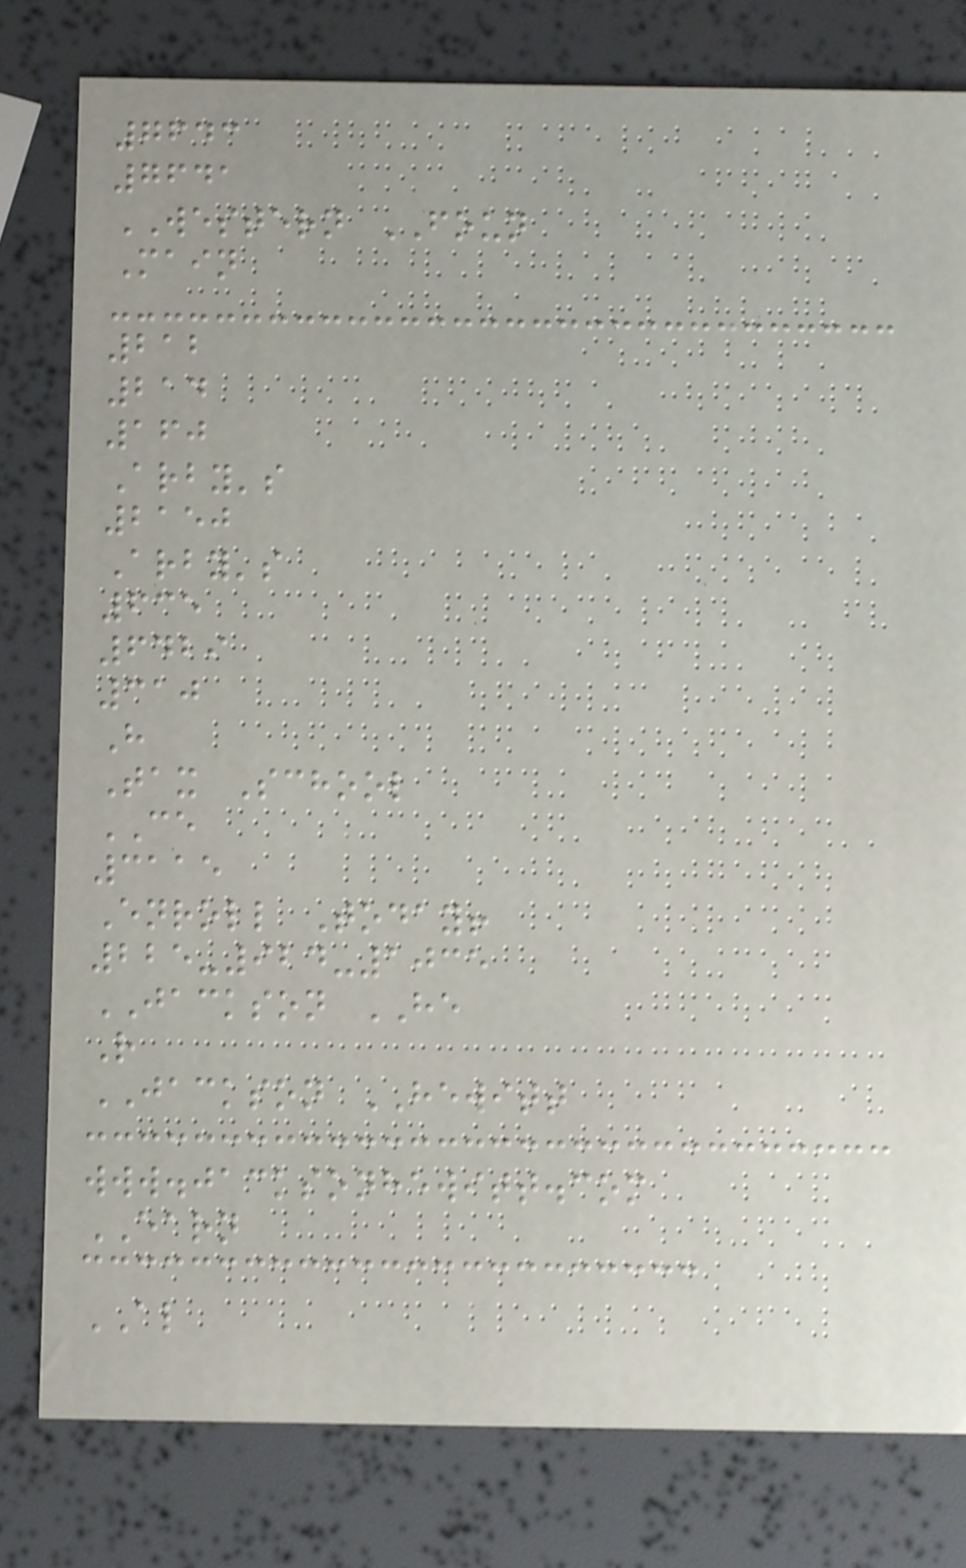7643
7641
WESTERN FOUN
Main
212
214
160
Arby's
2150
Arby's
635
6429
310
H
Tax School
CE
3115
Enroll Today!
225-924-1035
JACKSON HE
R
JACKSON HEWITT
www.jacksonhewitt.com
EARN
AL
